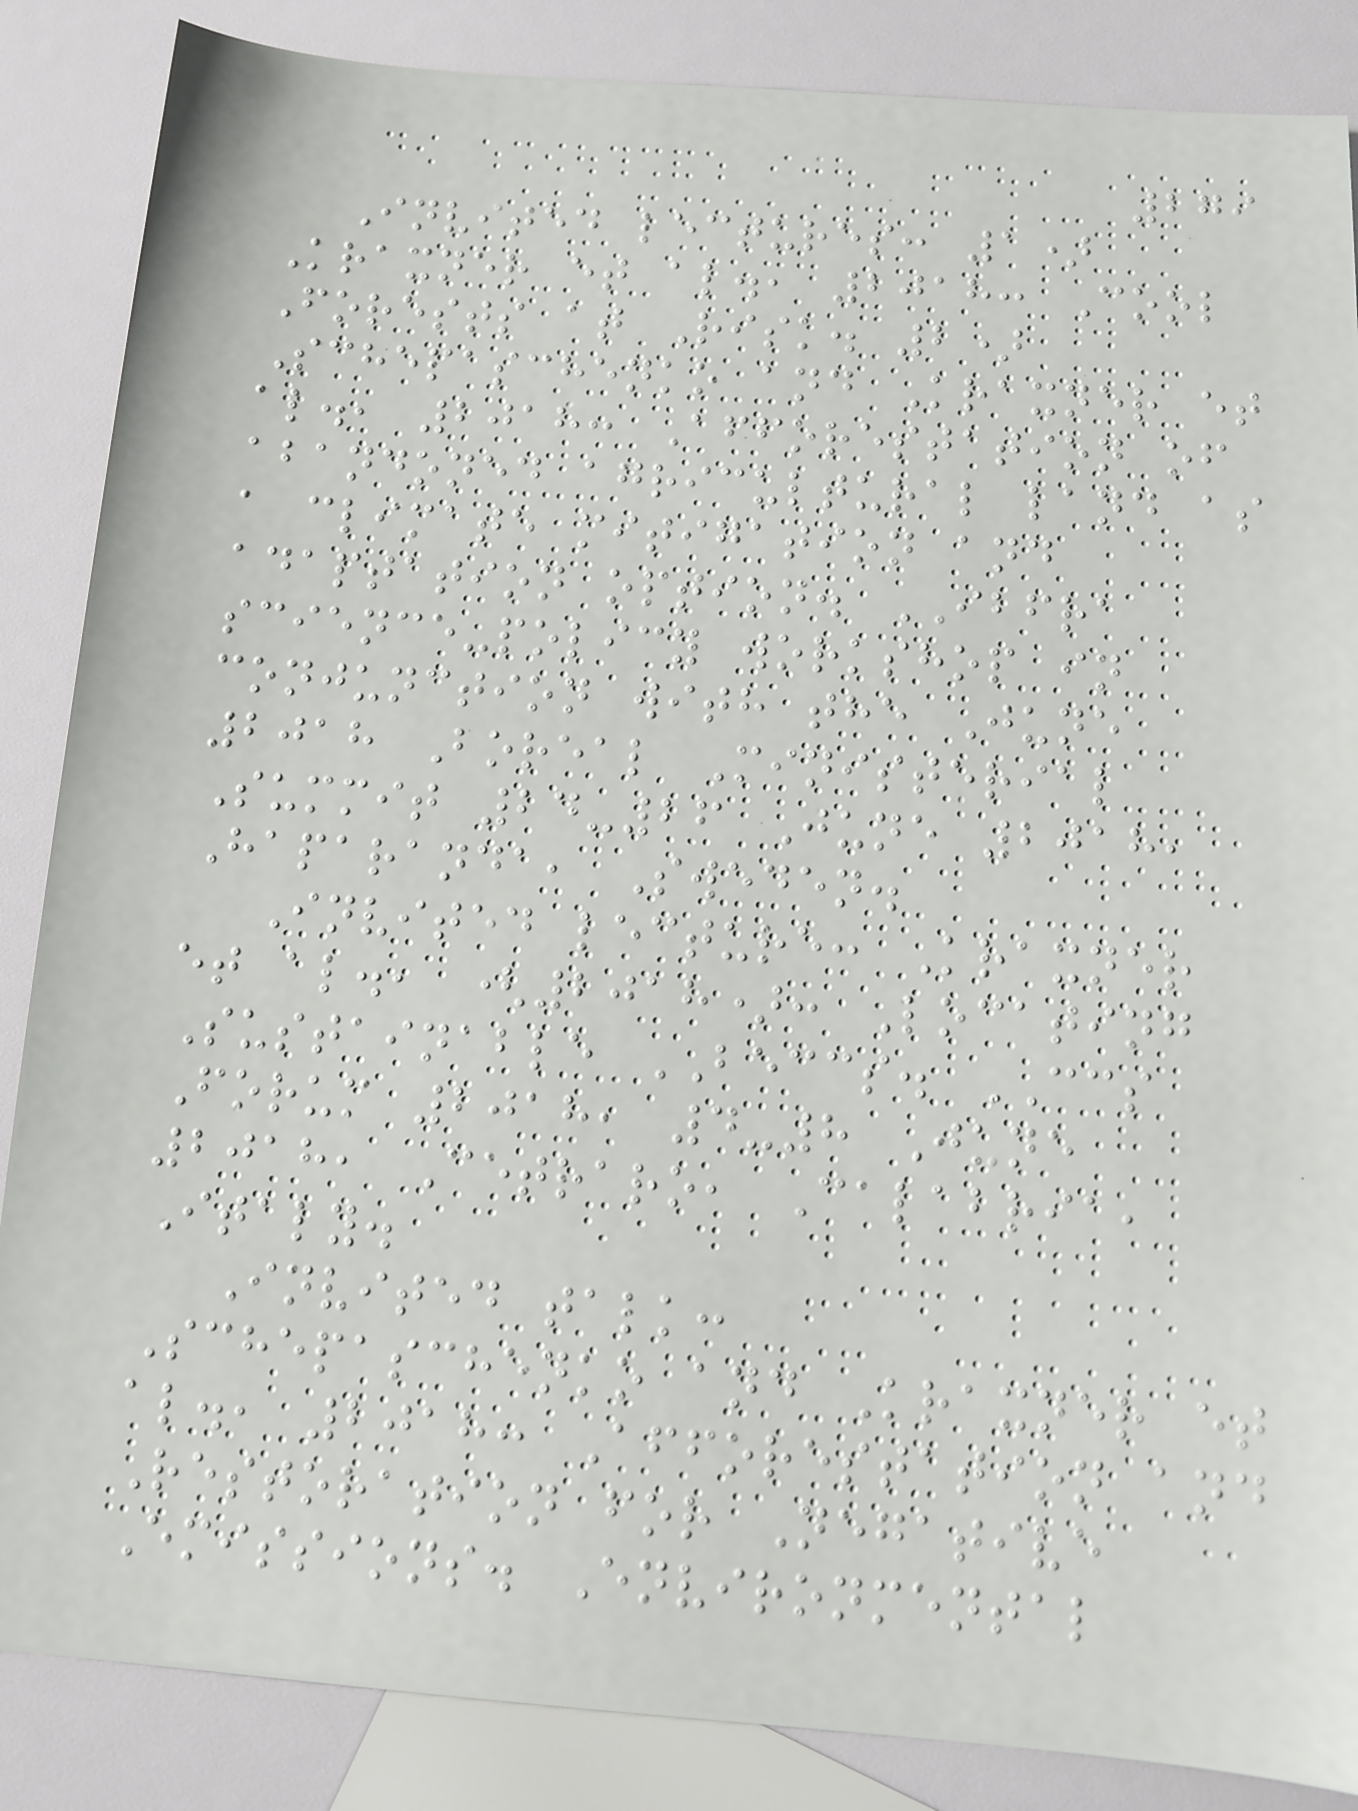279
Invited lectures: 1)
Kraxner et al., 2018: Cool
Forests at Risk. 2)
Schepaschenko and Kraxner et
al., 2018: Afforestation of
abandoned agricultural land as
a climate mitigation and
adaptation option. IBFRA
science-policy workshop in
conjunction with the June
2018 Boreal Ministerial
Summit 24-26 June 2018,
Haparanda, Sweden.
Invited lecture: Kraxner
et al., (2018): Locating
Sustainable BECCS. CCS
Forum 2018, 4-8 June
2018, Cetraro, Calabria,
Italy.
Invited talk:
Schepaschenko and Kraxner et
al., 2018: Afforestation and
Restoration for Negative
Emissions. Environmental
